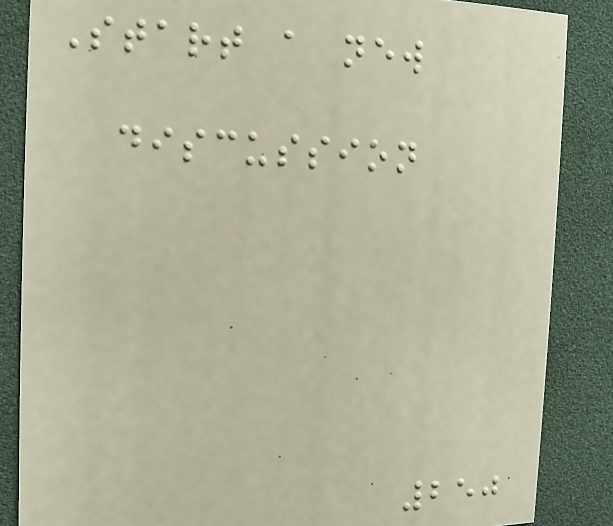Start a new
discussion
250
